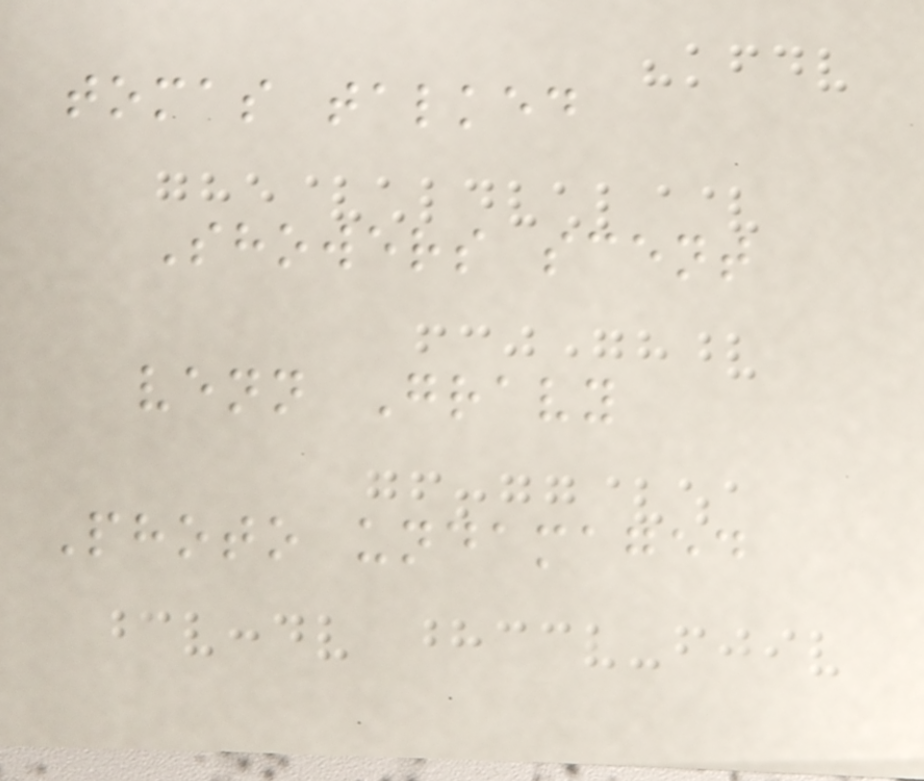tomas talked
Showers scent
venn Gravy
Photo undamaged
